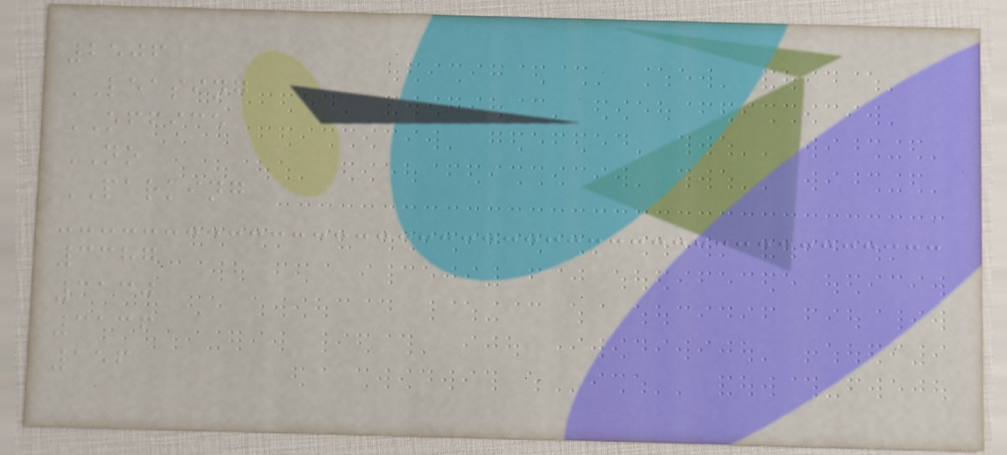2506
LEASING
OFFICE
NO
PARKING
3387
3130
3136
156
